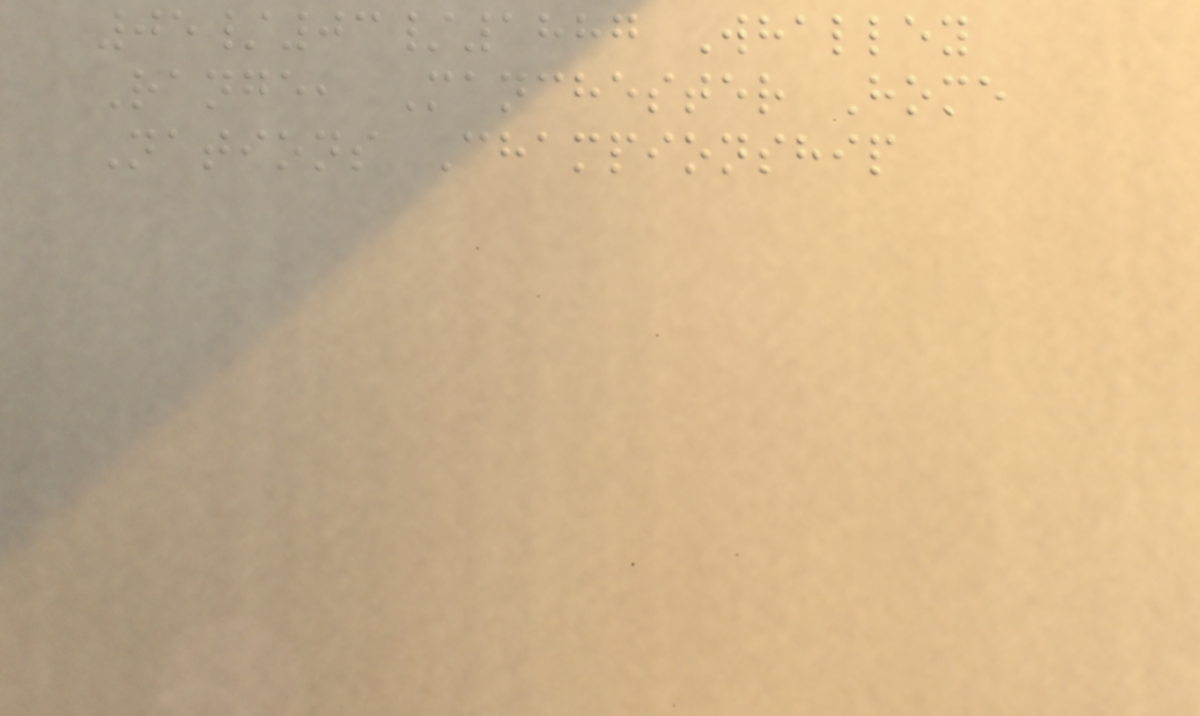05/03/1887 Whalley
Range, Manchester Home
Nations Championship
